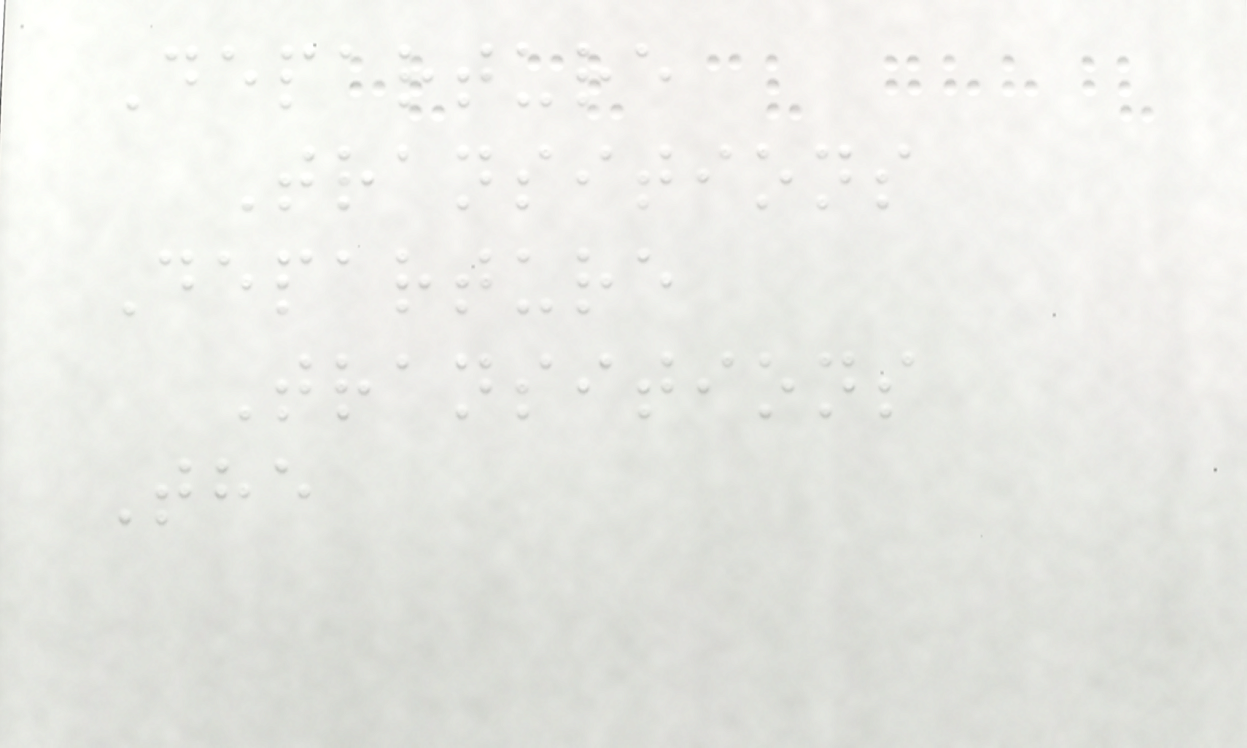Departure
Transitions
Departure
Transitions
The
